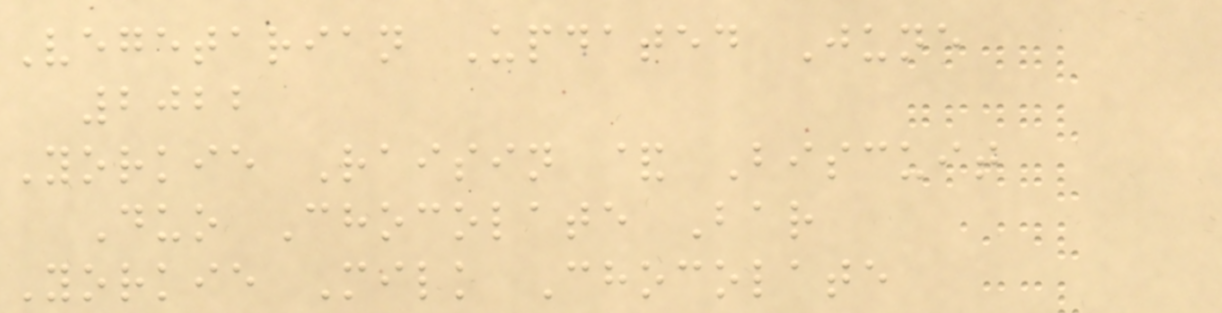Vegetarian Updated June
2022
Yorkie Raisin & Biscuit
Duo Chocolate Bar
Yorkie Milk Chocolate
